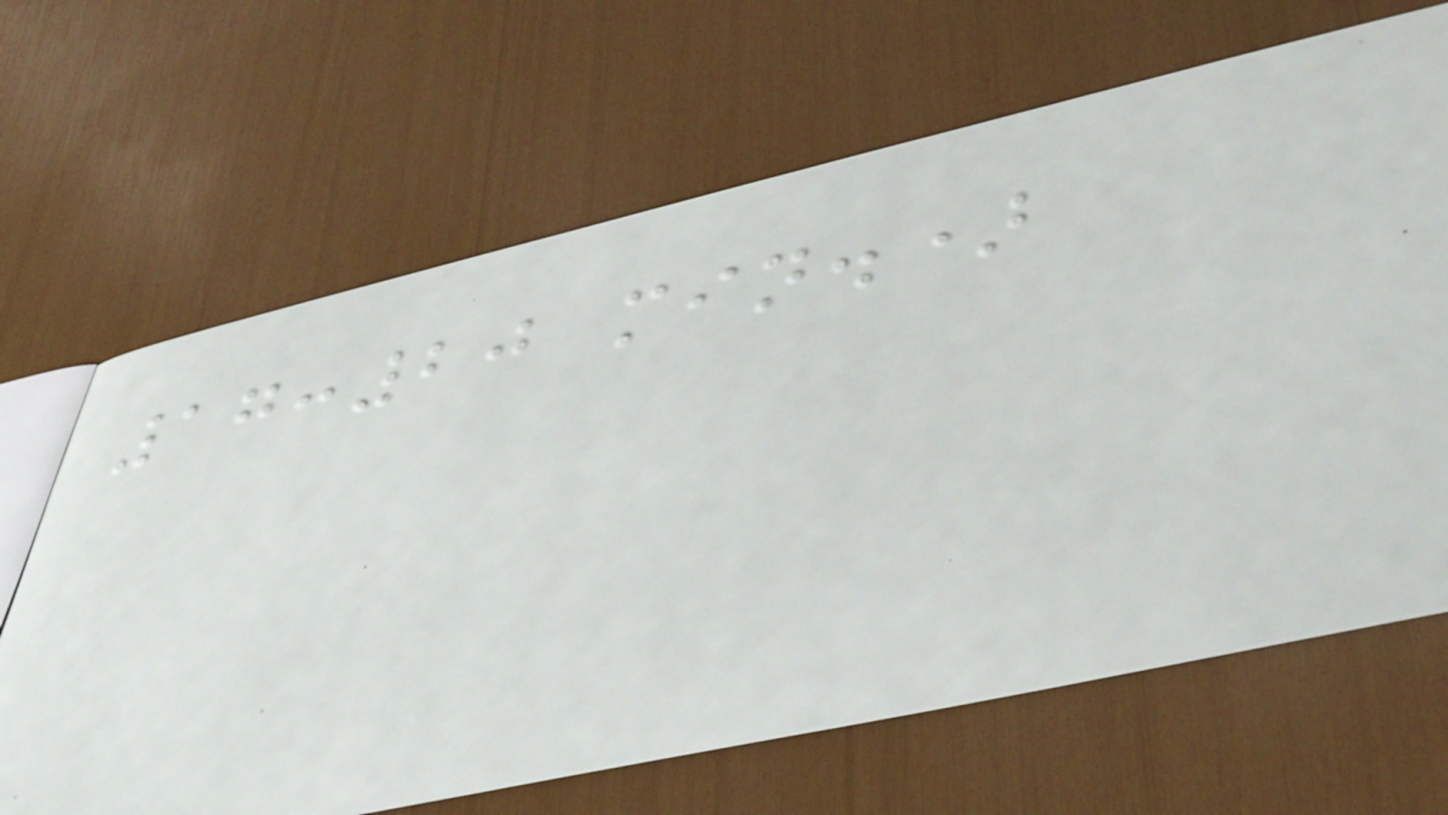17:20 min.)
